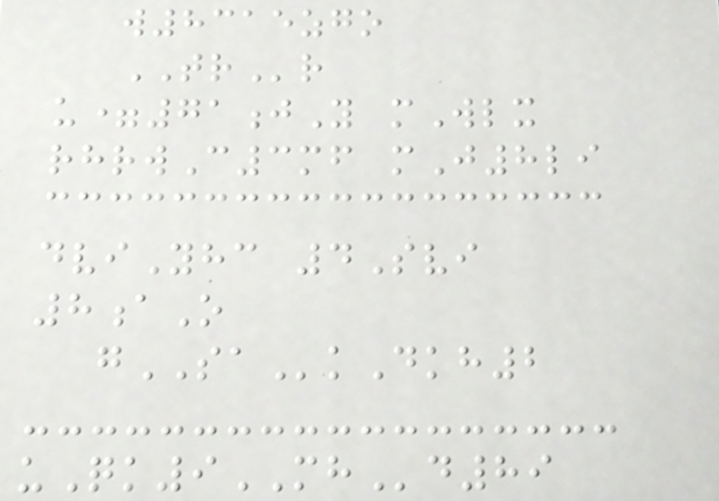w8315zgo
TRr
u=71jY mWlx
rhrwC3mf mJ8li
dviYhc 4Svi
8aO
gSAkDkh2
uQk9MHd89
